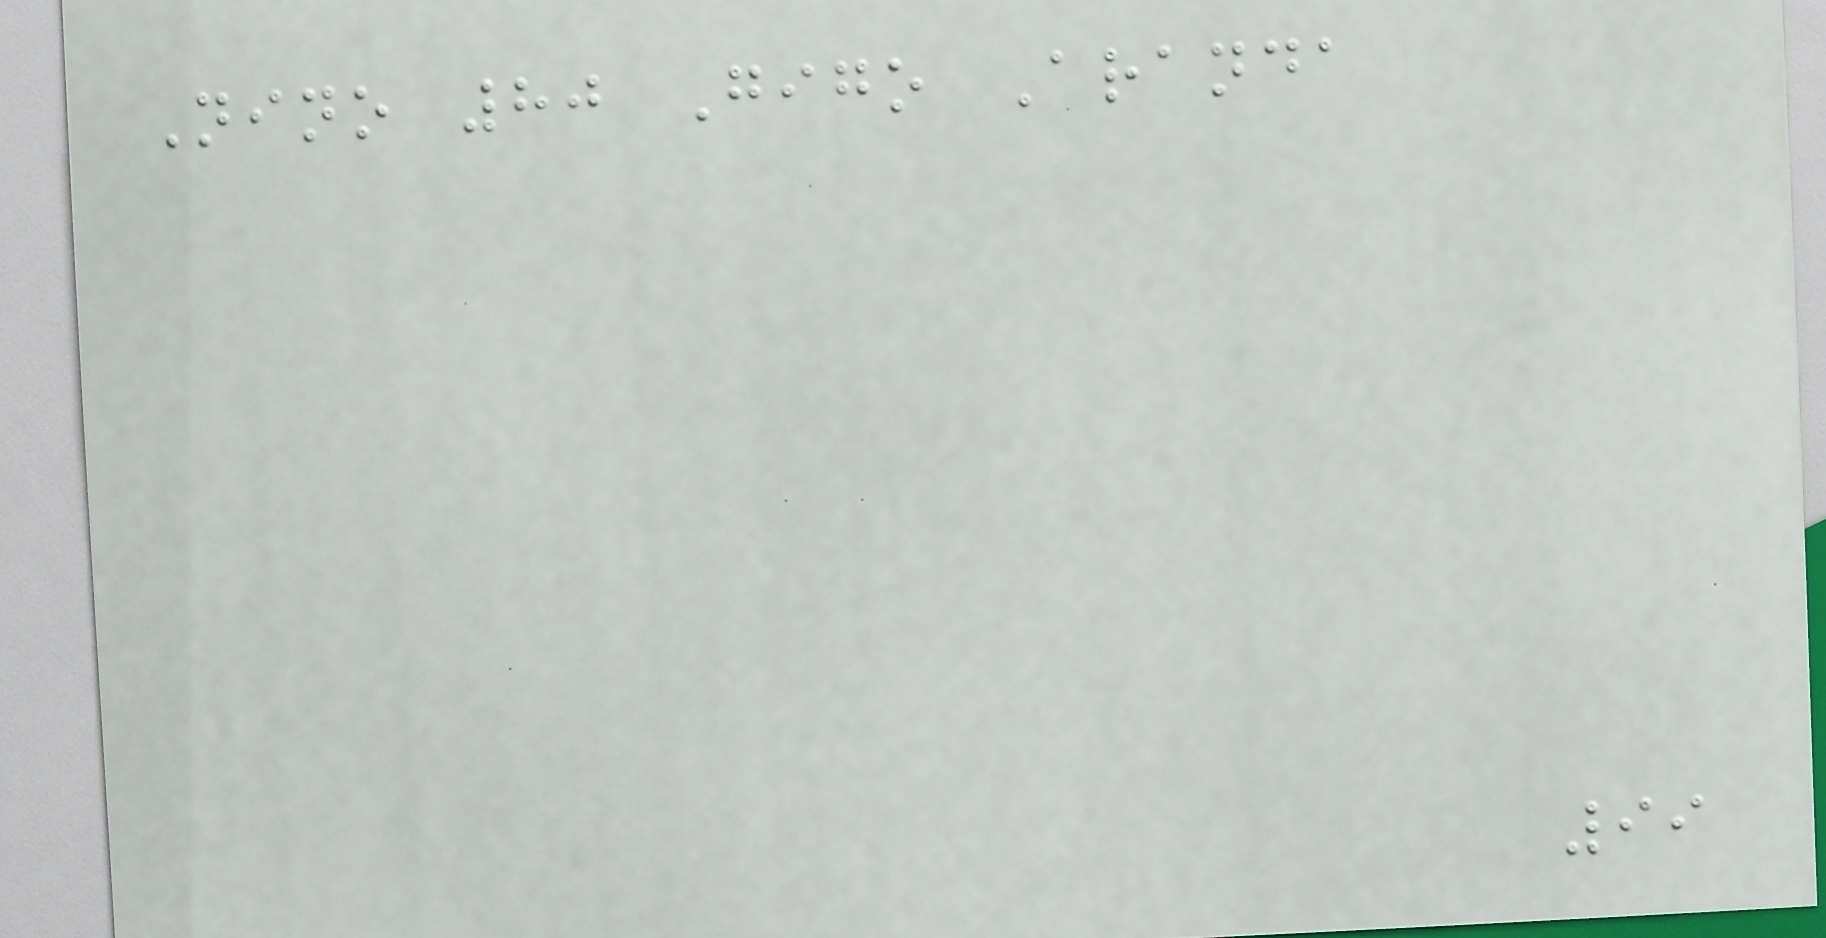Nino 80 Gigo Aranda
99
